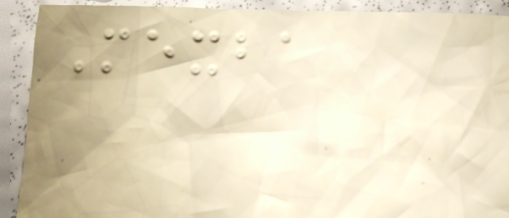Mexba
